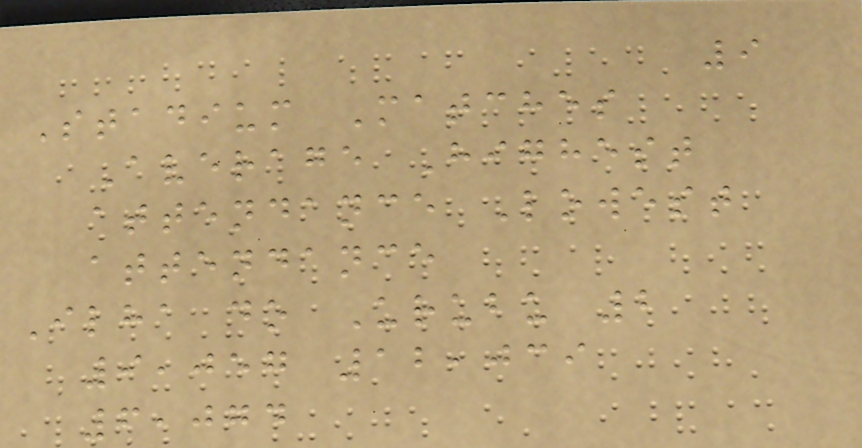9
Stadium Matches
Average Highest
attendance Lowest
attendance
Ilha do Urubu 2
9,057 12,039
6,074
